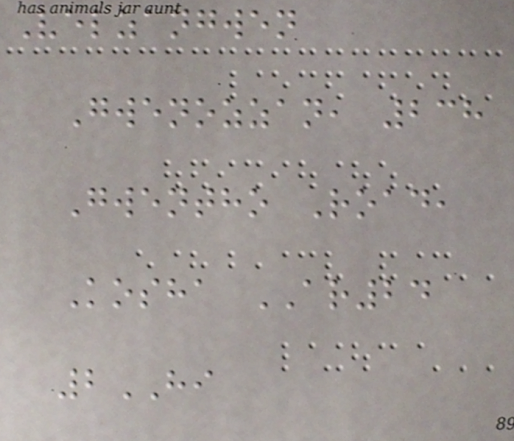Velzangwen
Gwenozzan, 238
Gwentho Road,
Kosha AR24
2HI
